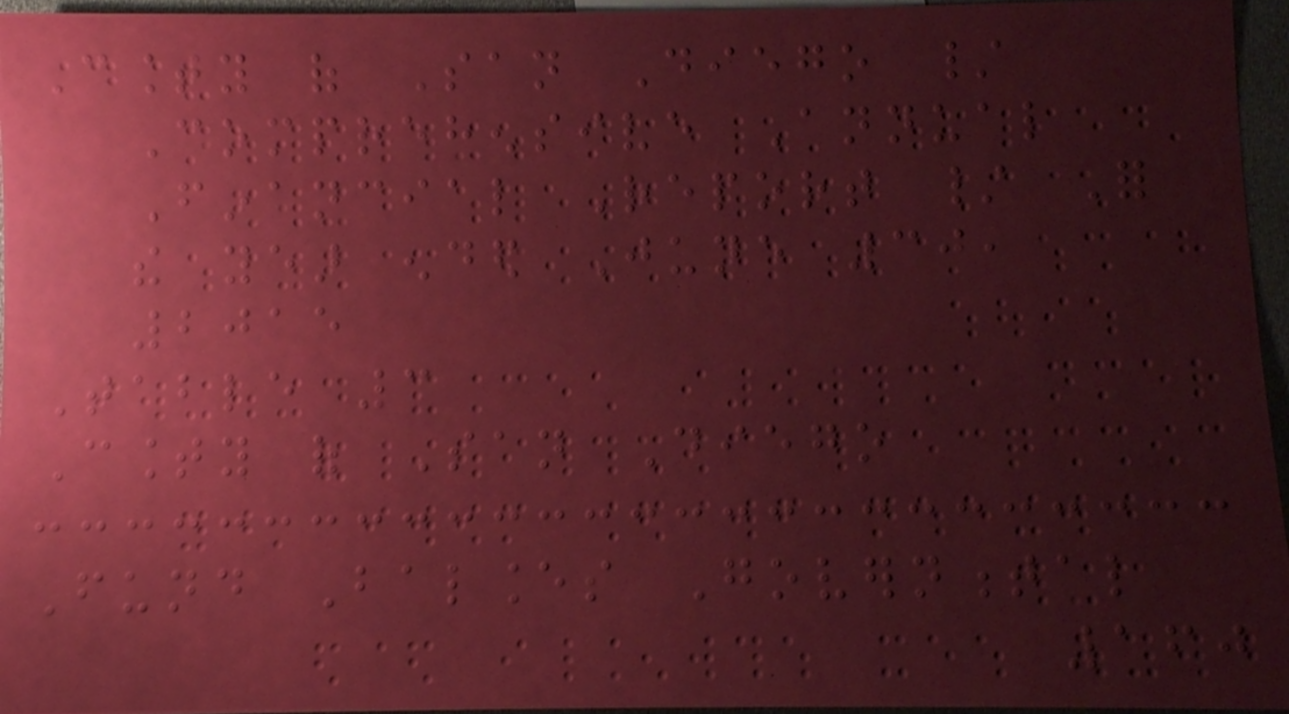County of San Diego /
Comprehensive Annual
Financial Report / For
the year ended June 30,
2015
Table 3
County of San Diego
Fund Balances Governmental
160
